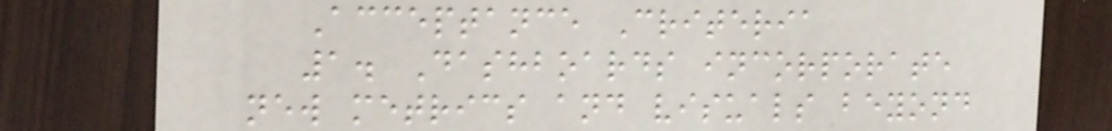Acceptance Criteria
1. Dashboards incorporate
new metrics and visuals beyond
